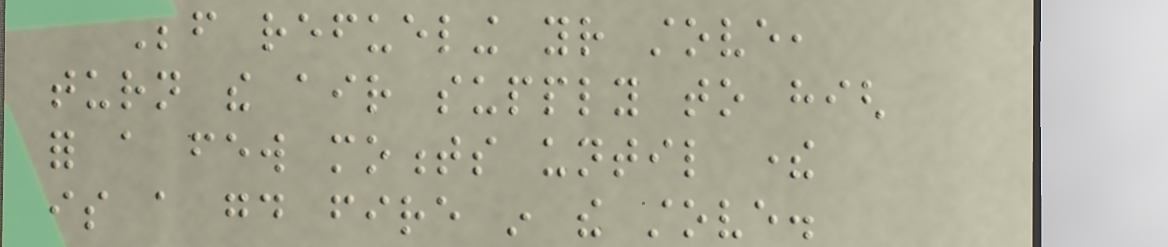Before refueling your stove,
turn the air supply to high
for a few moments until there
is a good fire in the stove.
